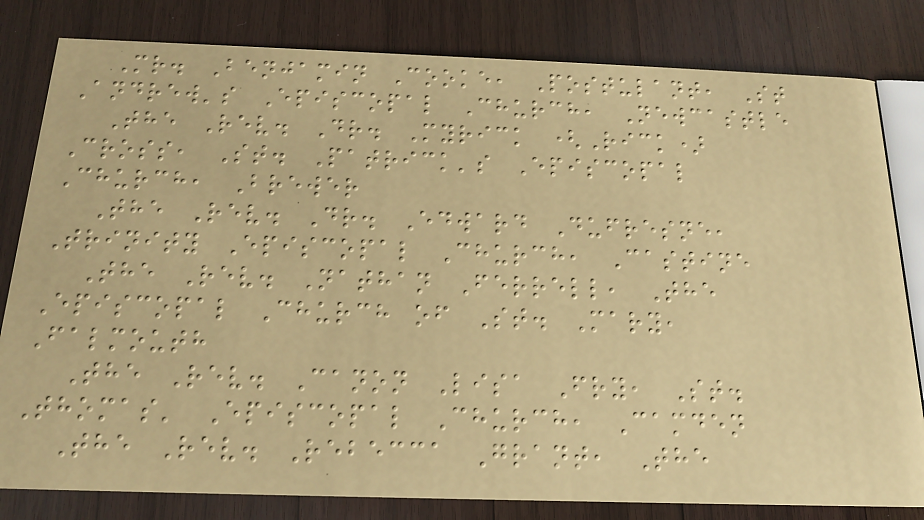Mr. Benjamin Cooke, Postulant, St
Andrew's Episcopal Church, Newcastle
The Rev. Dr. Myrick (Rick)
Cross, St. Patrick's Episcopal
Church, Brewer
The Rev. Dr. Edward Dufresne,
Trinity Episcopal Church, Castine
The Rev. Nathan Ferrell, The
Episcopal Church of St. Mary,
Falmouth
The Rev. Canon Lisa Fry, St.
Thomas' Episcopal Church, Camden
The Rev. Rebecca Grant, The
